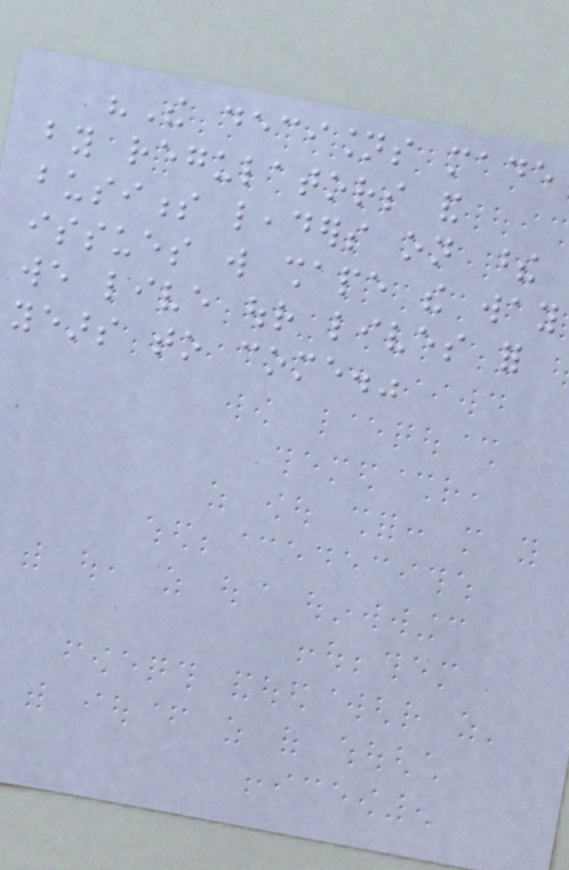"The decisions made
by regulators and
business leaders on these
issues will shape the way
we live our lives for
years to come."
